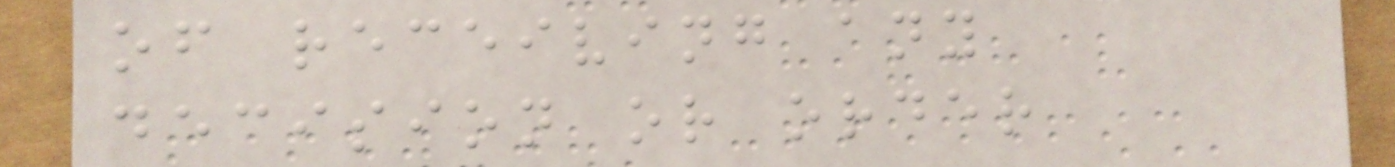of receiving any
decision or order
